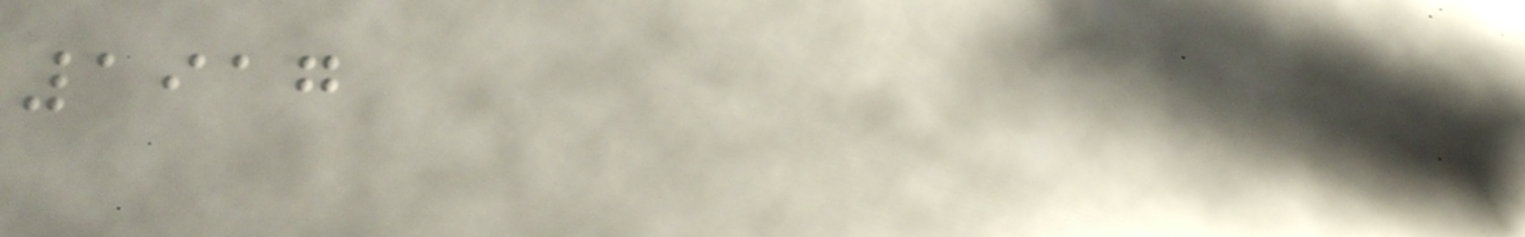1917
